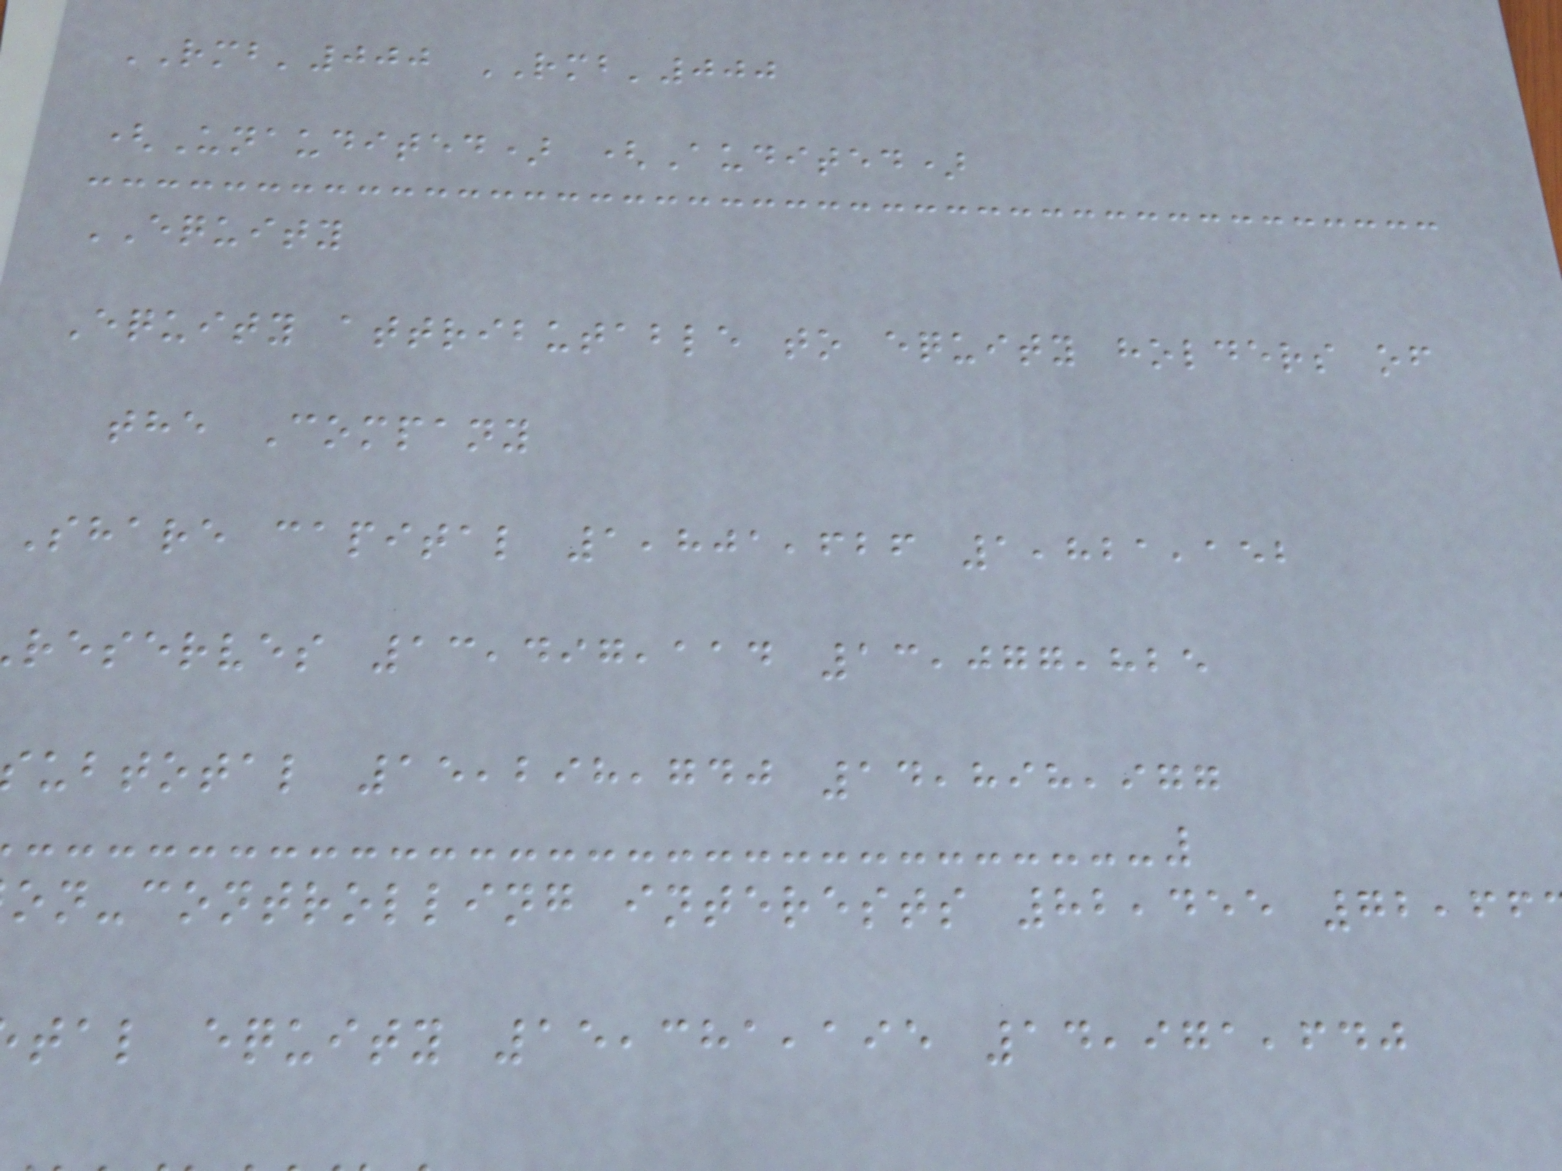RMB'000 RMB'000
(Unaudited) (Audited)
EQUITY
Equity attributable to equity holders of
the Company
Share capital 1,801,626 1,821,152
reserves 13,497,114 13,077,825
ubtotal 15,298,740 14,898,977
on-controlling interests 82,455 72,66
tal equity 15,381,195 14,971,640
